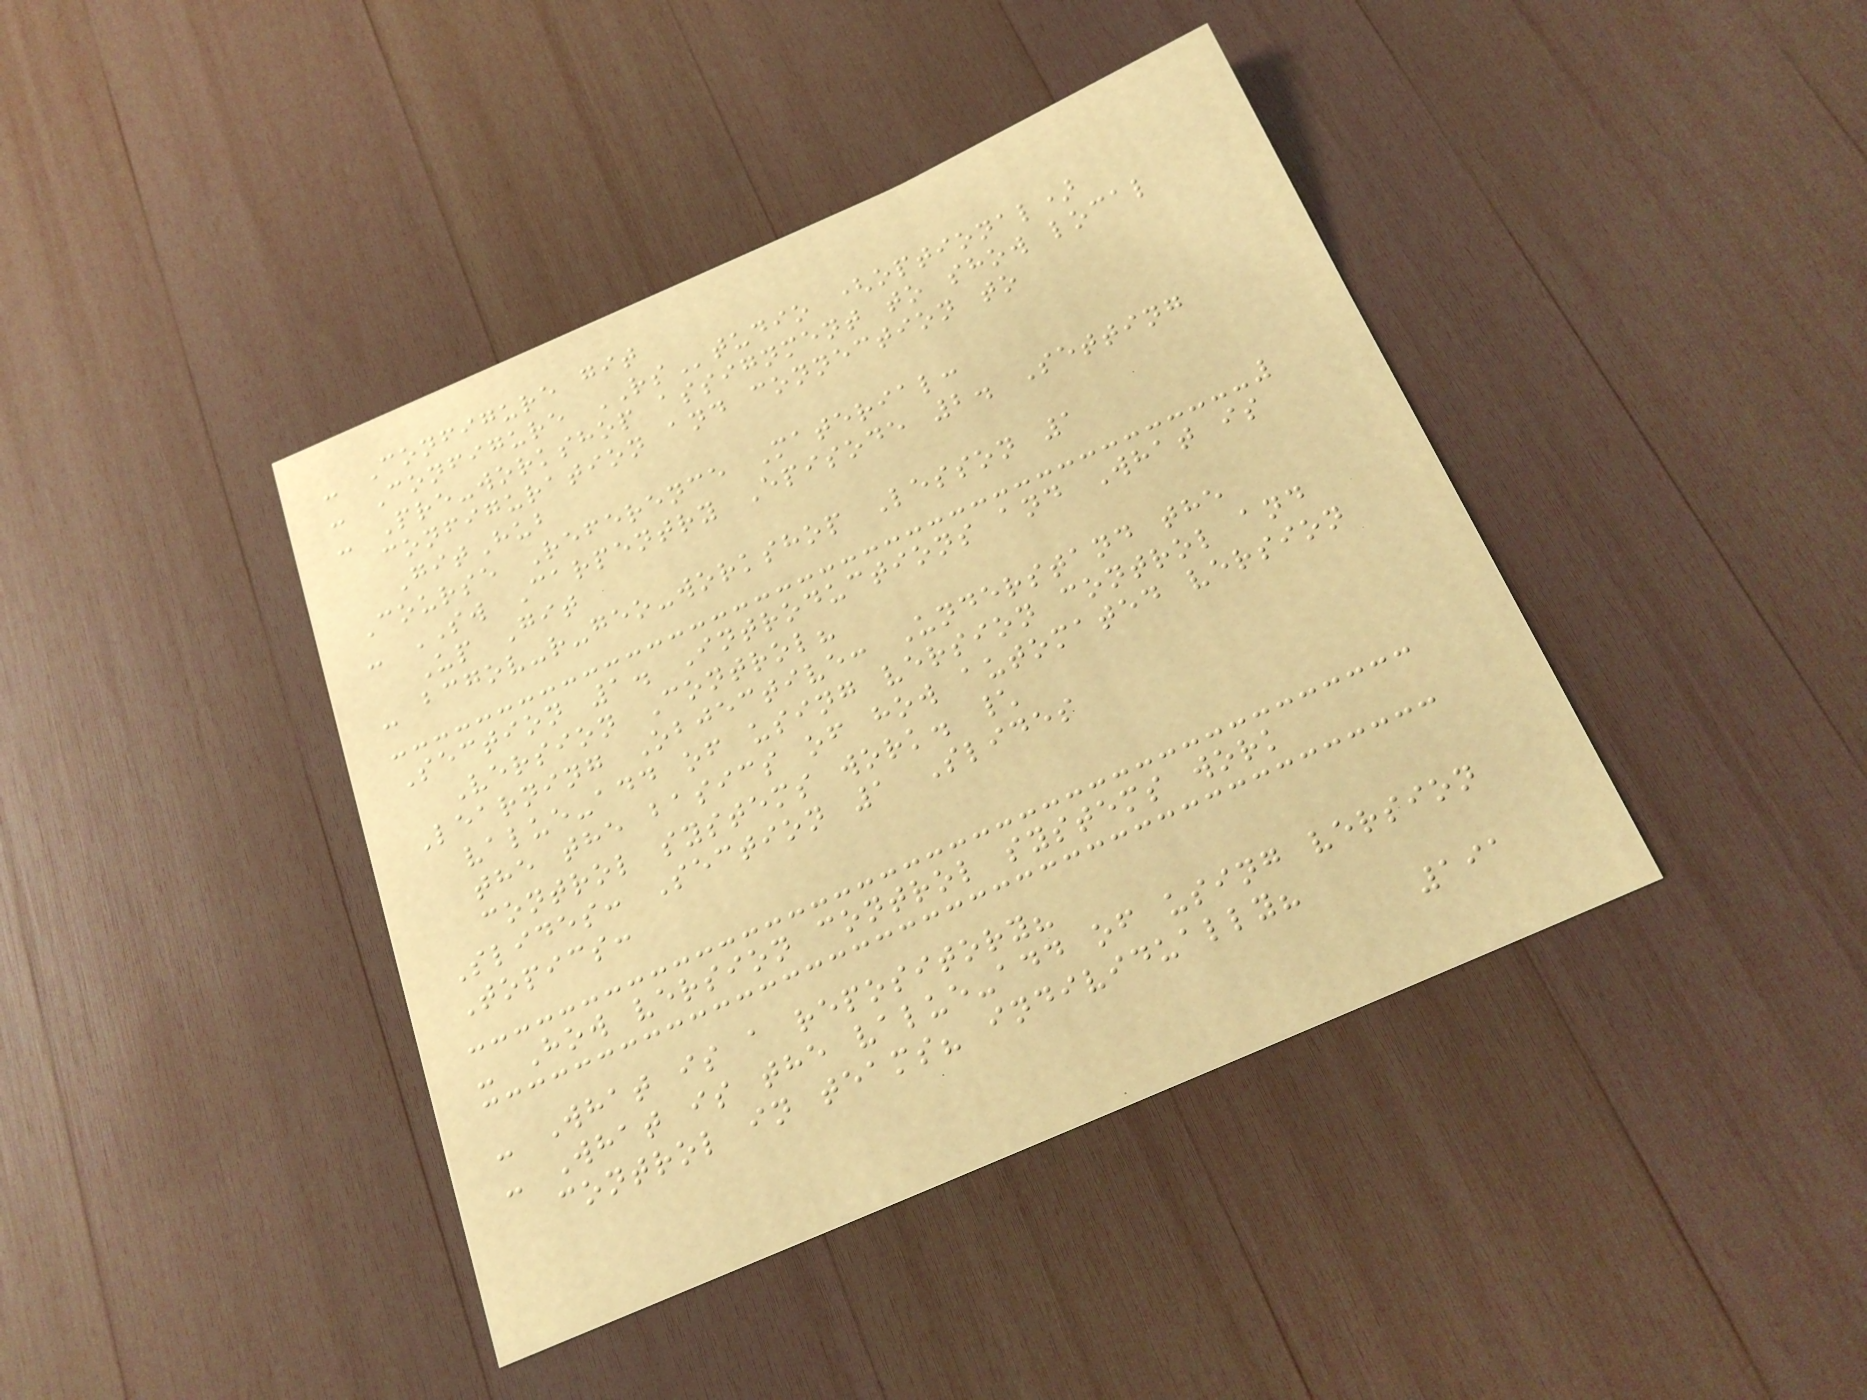- Configure git
- Configure RStudio (optional)
- Pre-workshop assignment to show local
configuration and connection to
GitHub
Course Reference Material:
- SW Carpentry Episode 2. Setting
Up Git
- bcgov-r-geo-workshop Lesson 1
Section 1. Introductions and What is
Version Control?
Learning Objective: Understand the
value-add of using version control and
the the basics of how automated version
control systems work. \
Slides: Section 1 Slides
Topics:
- How version control systems work
- What is a repository?
- What is the value-add of using version
control in teams? individually?
191
